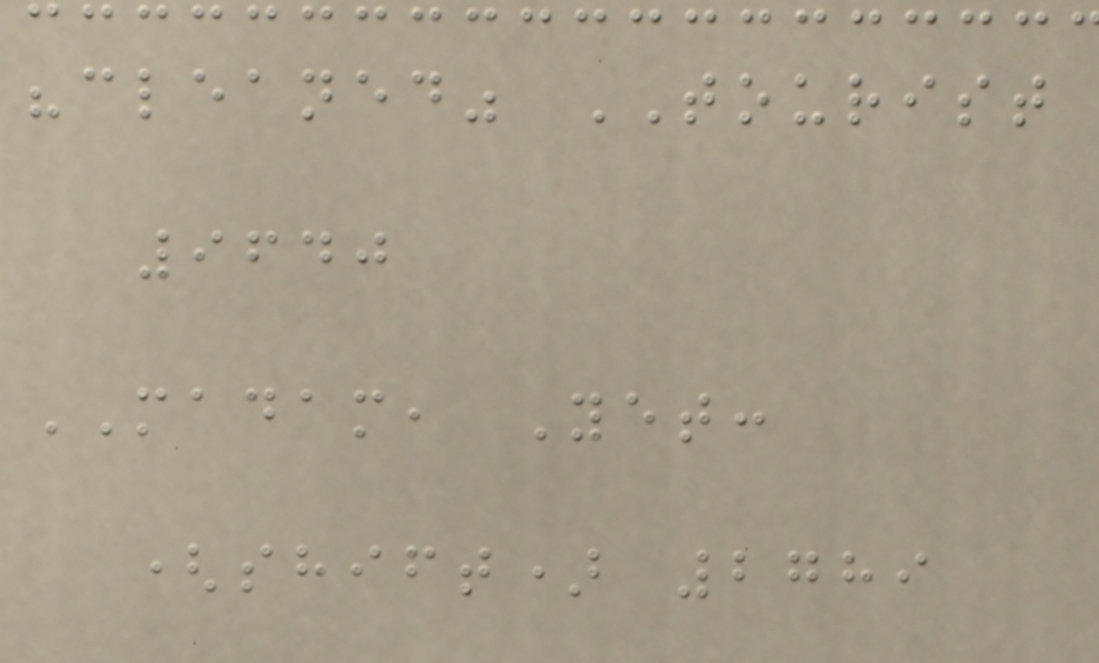"cleaned" TOURIST
9640
MADAM, Yet:
(shift) 2789
